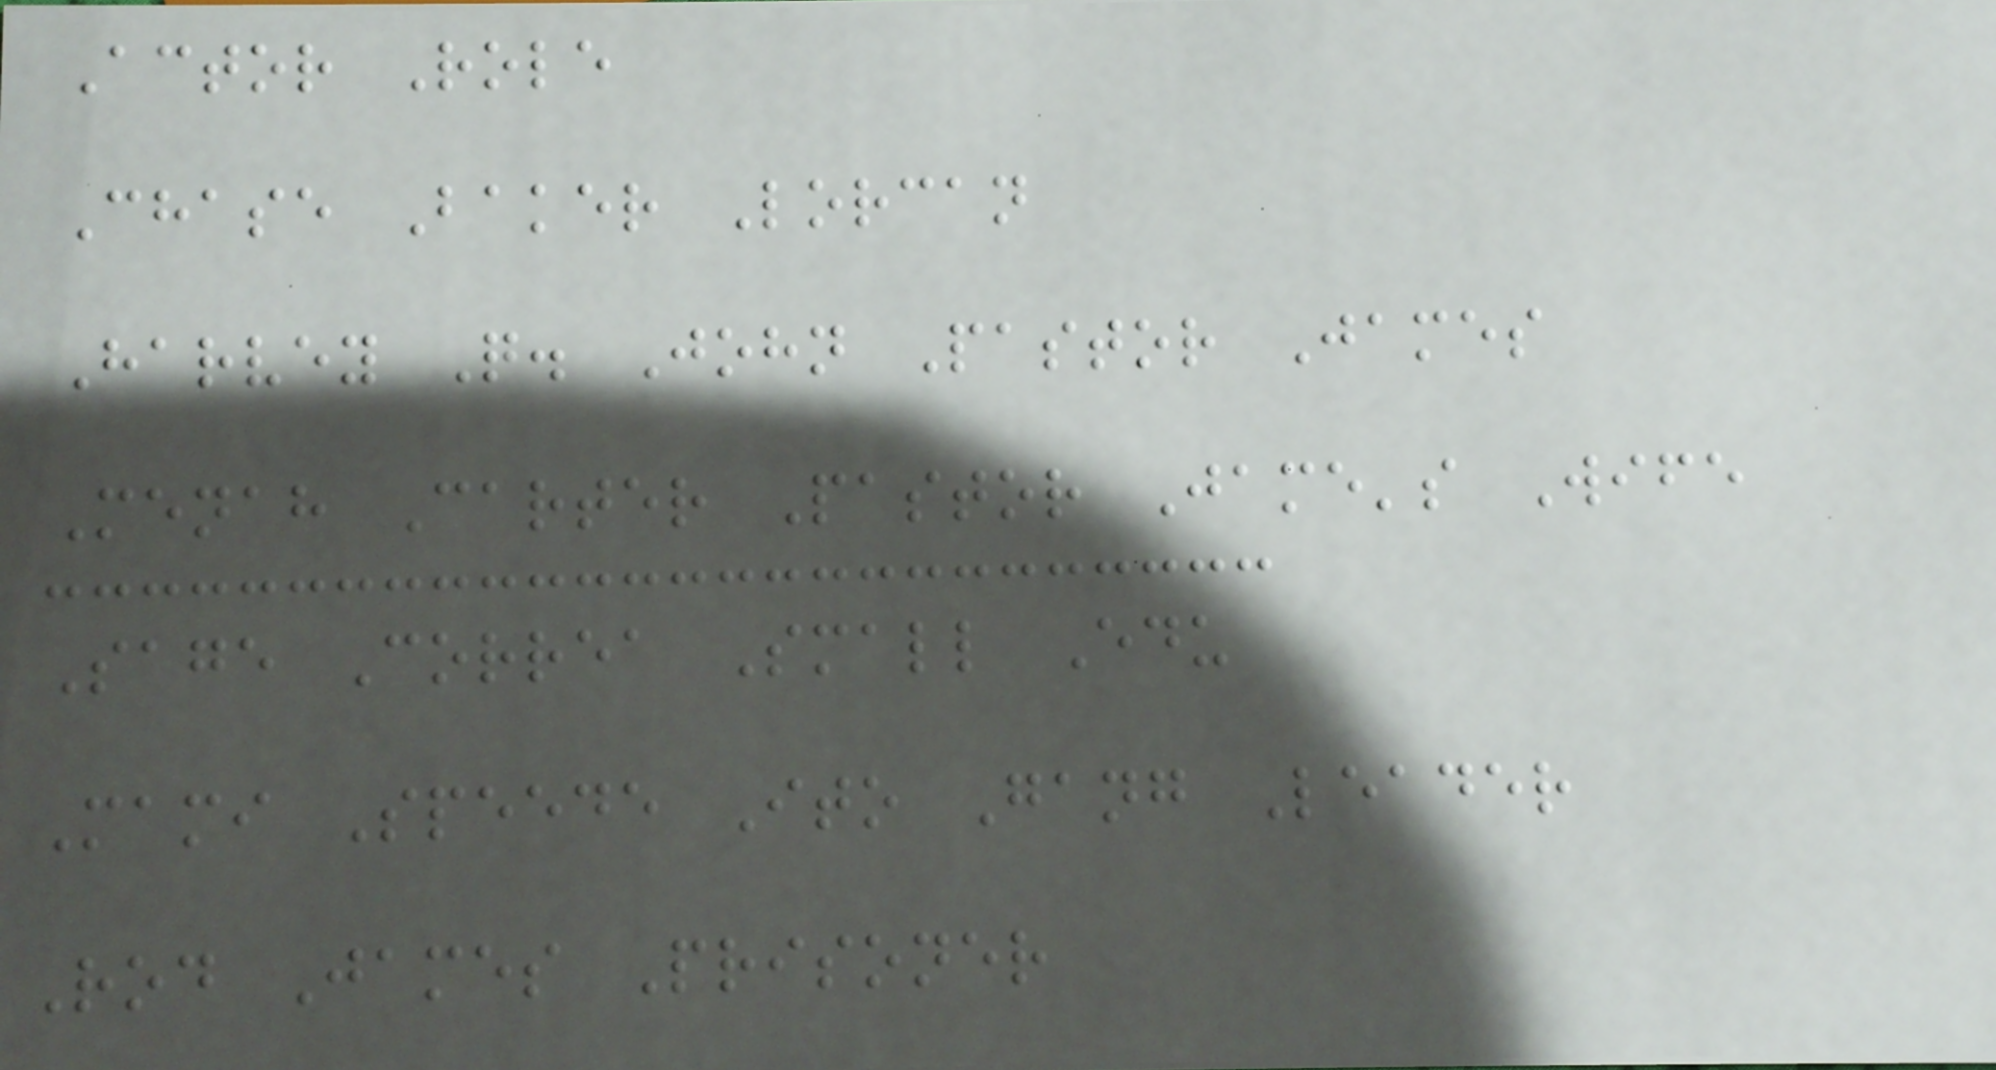Actor Role
Chase Baker Lorcan
Harvey Q. John Pastor James
Menah Carter Pastor Jame's Wife
Sage Correa Small Edu
Mami Speede Ito Gang Leader
Rod James Prisoner
